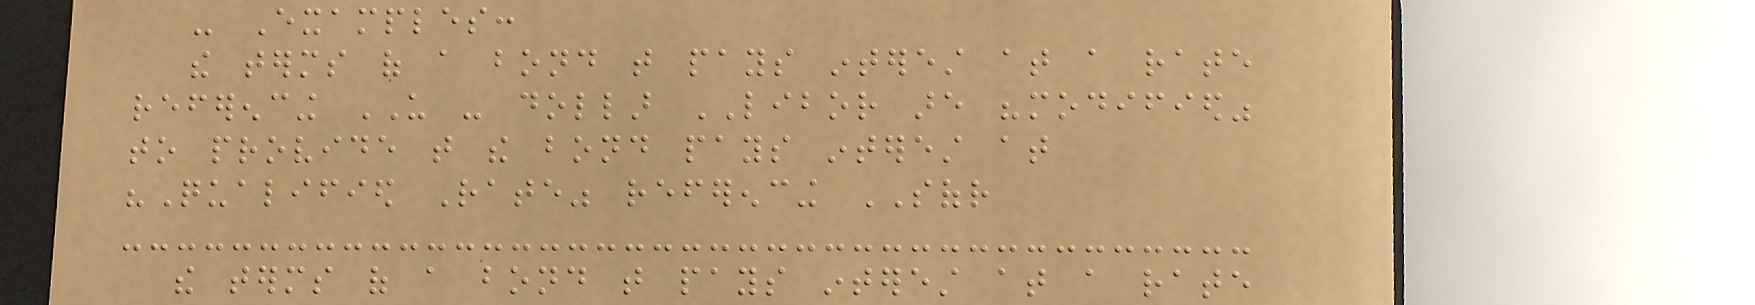- Examples:
the terms of a bond that pays interest at a rate
referencing US - dollar LIBOR are "modified"
to provide that the bond pays interest at
"Qualified Rate" referencing SOFR
the terms of a bond that pays interest at a rate
